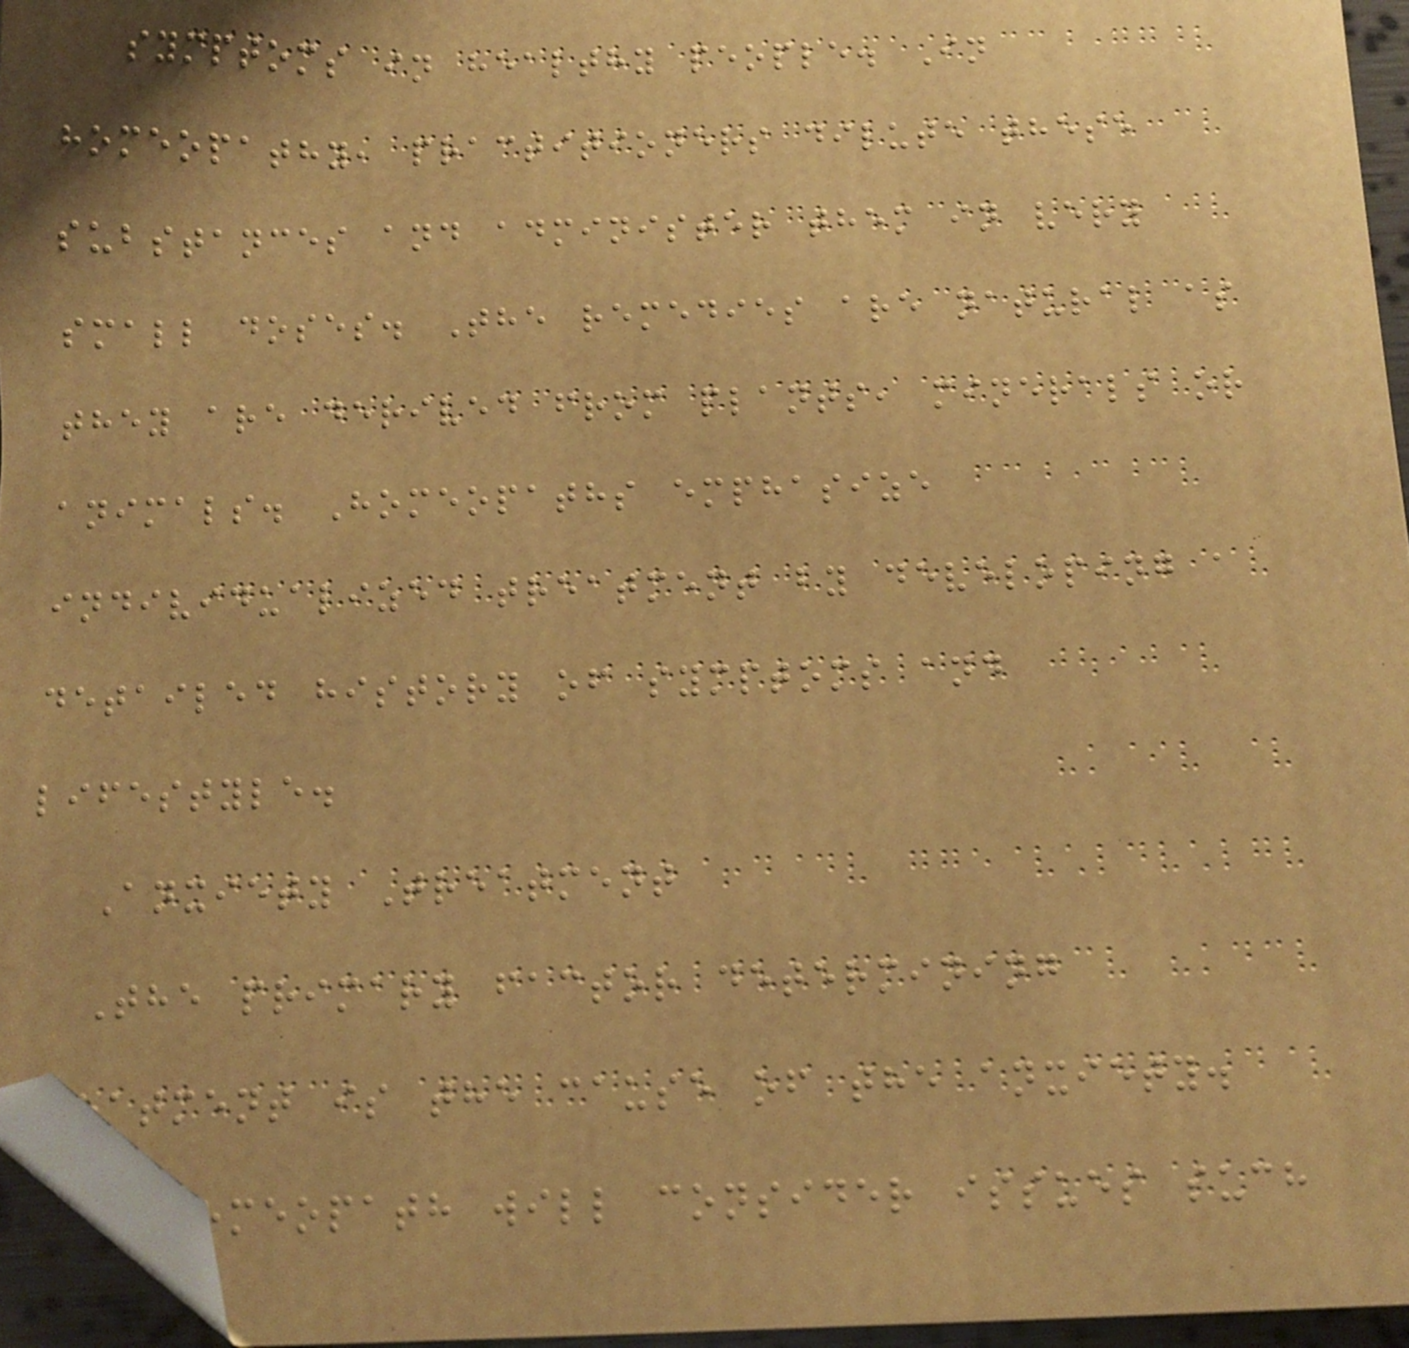symptoms in healthy people. In
homeopathy, practitioners dilute these
substances and administer them in very
small doses. The remedies are natural as
they are derived from plants, minerals or
animals. Homeopaths emphasize
individualized treatment by developing a
detailed history of symptoms and
lifestyle.
Anxiety Treatment
The primary factor determining
treatment is the cause of the anxiety.
The homeopath will consider issues such
